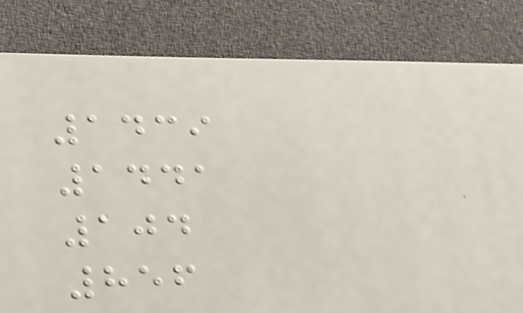1439
1441
104
856
